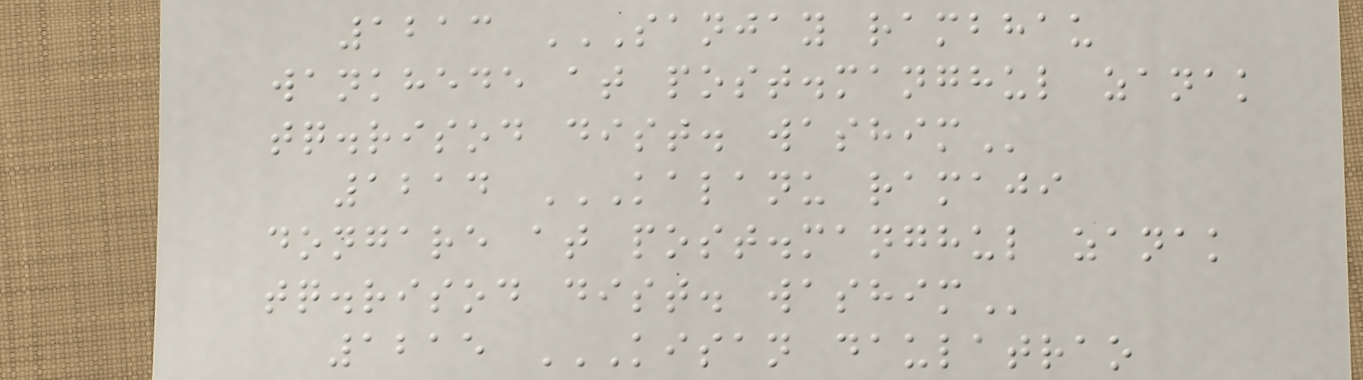1213 SANJAY RAMBHAU
WANKHEDE AT POST.MANGHUL ZANAK
TQ.RISOD DIST. WASHIM
1214 KALANU RAMAJI
DONGARE AT POST.MANGHUL ZANAK
TQ.RISOD DIST. WASHIM
1215 KISAN DAULATRAO
